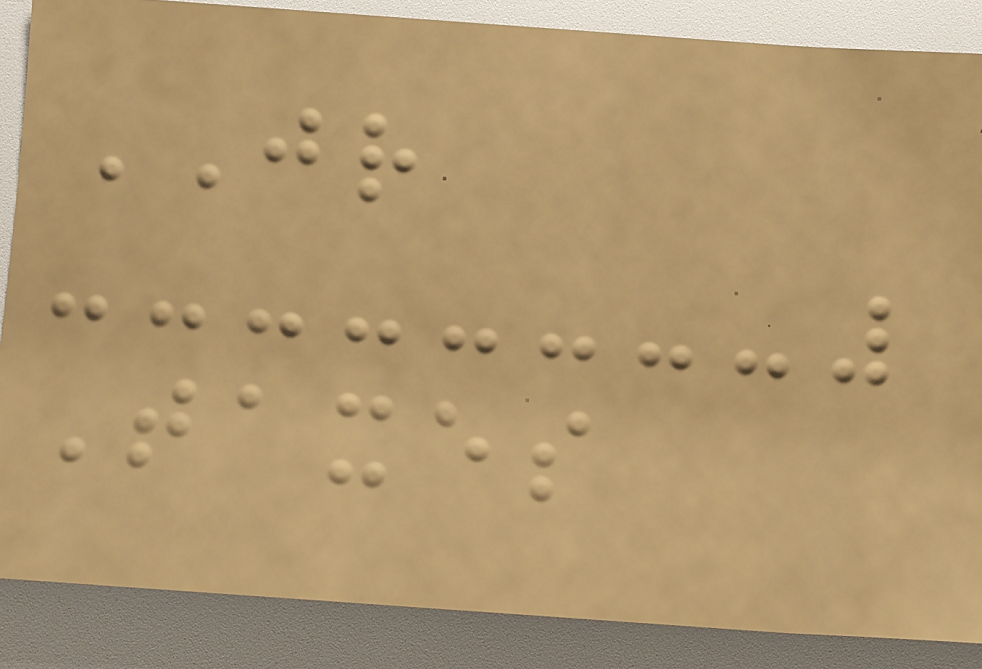JR
Taxes
